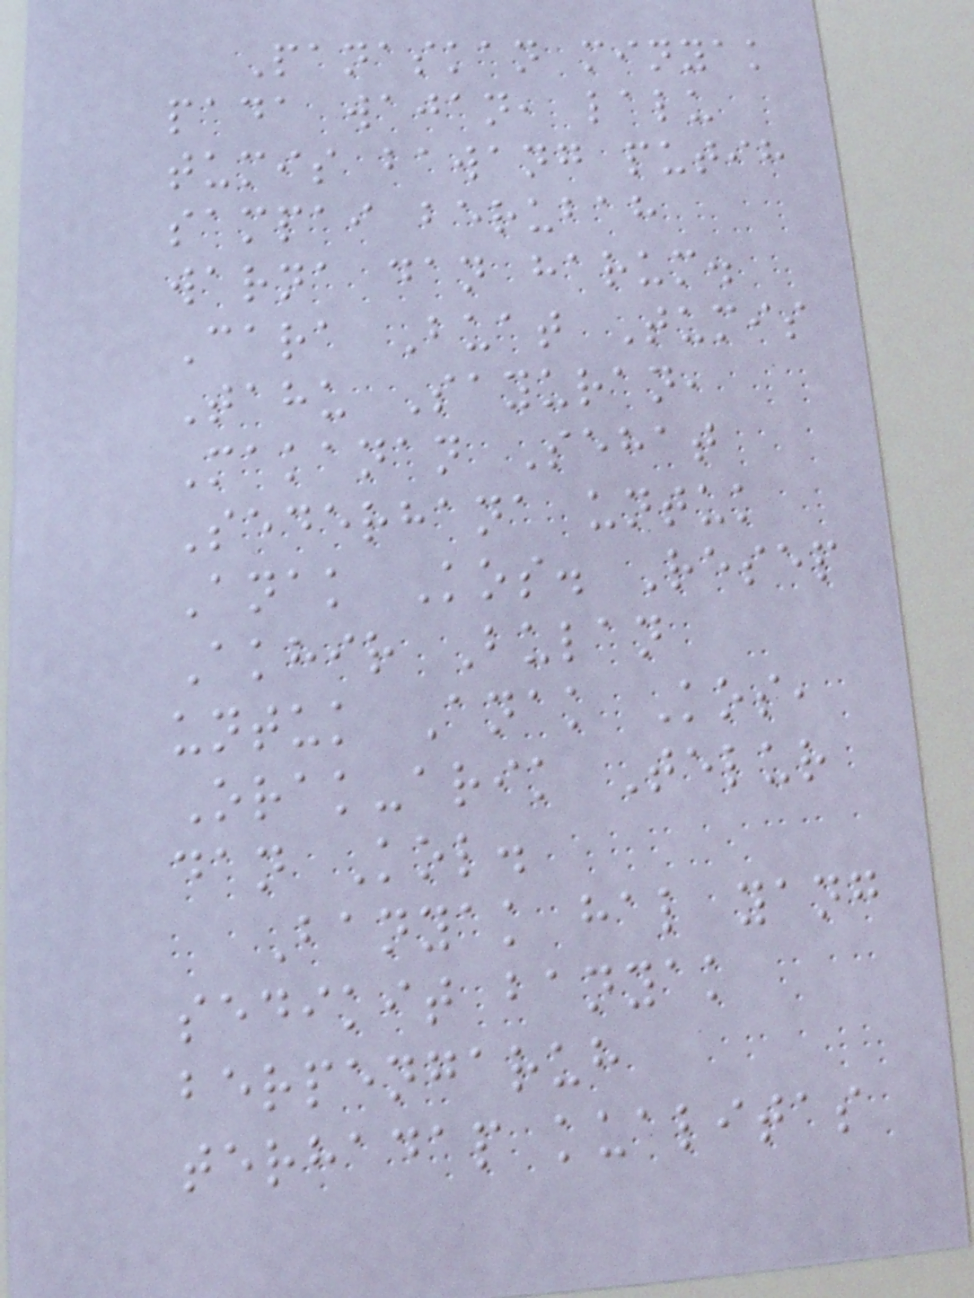Panaskan minyak
pada wajan, lalu
tumis bawang putih
sampai berubah
warna dan harum.
Cara Buat Tumis
Tahu Sayuran,
Makanan Sehat
Sederhana untuk
Anak Kos. Resep
Akhir Bulan
untuk Anak Kos,
Orak-arik Telur
dan Kol.
Banyak hal yang
sedikit banyak
berpengaruh
terhadap kualitas
